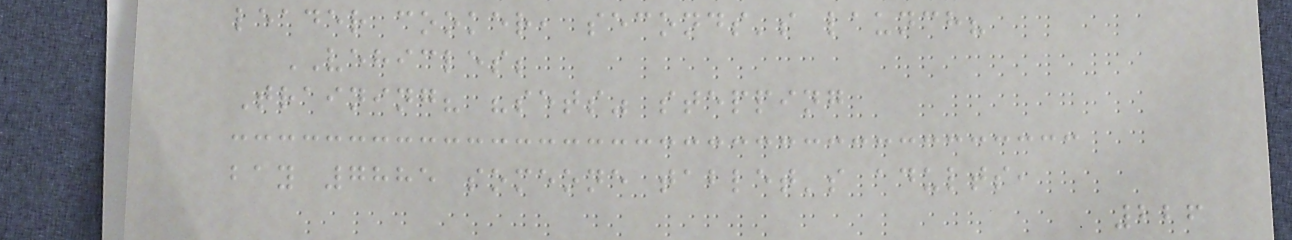leader cooker, seconds's launch?
VEHICLES;
Training? "sets" stepping
bay 7885 someone tablet's adults,
226
